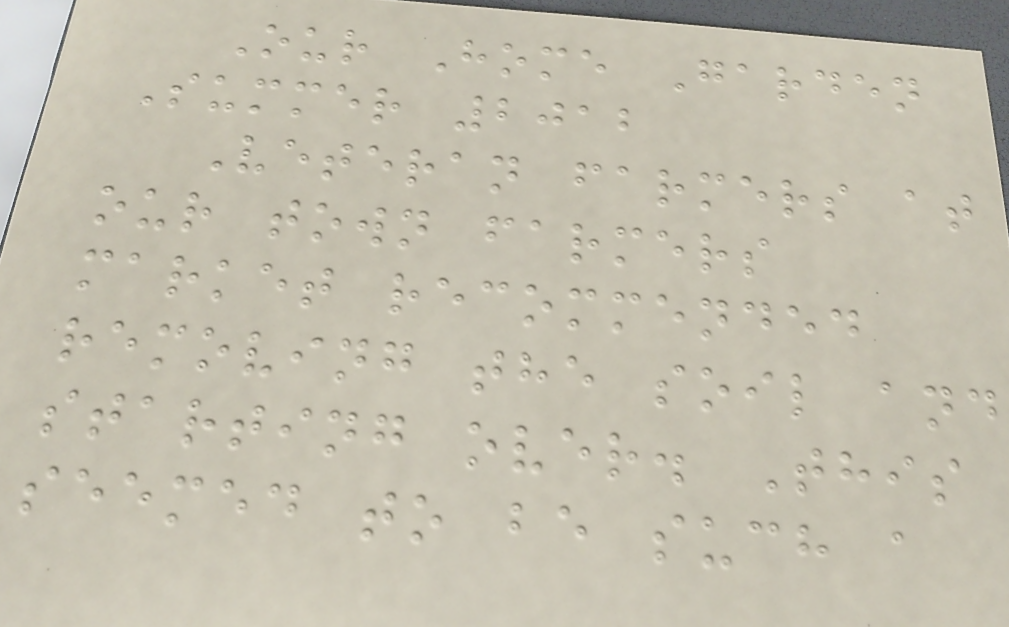Our Home Garden
Summer 2012
Veteran farmers at
our town farmers
market recommended
removing the soil and
starting over. This
seemed to be such a
